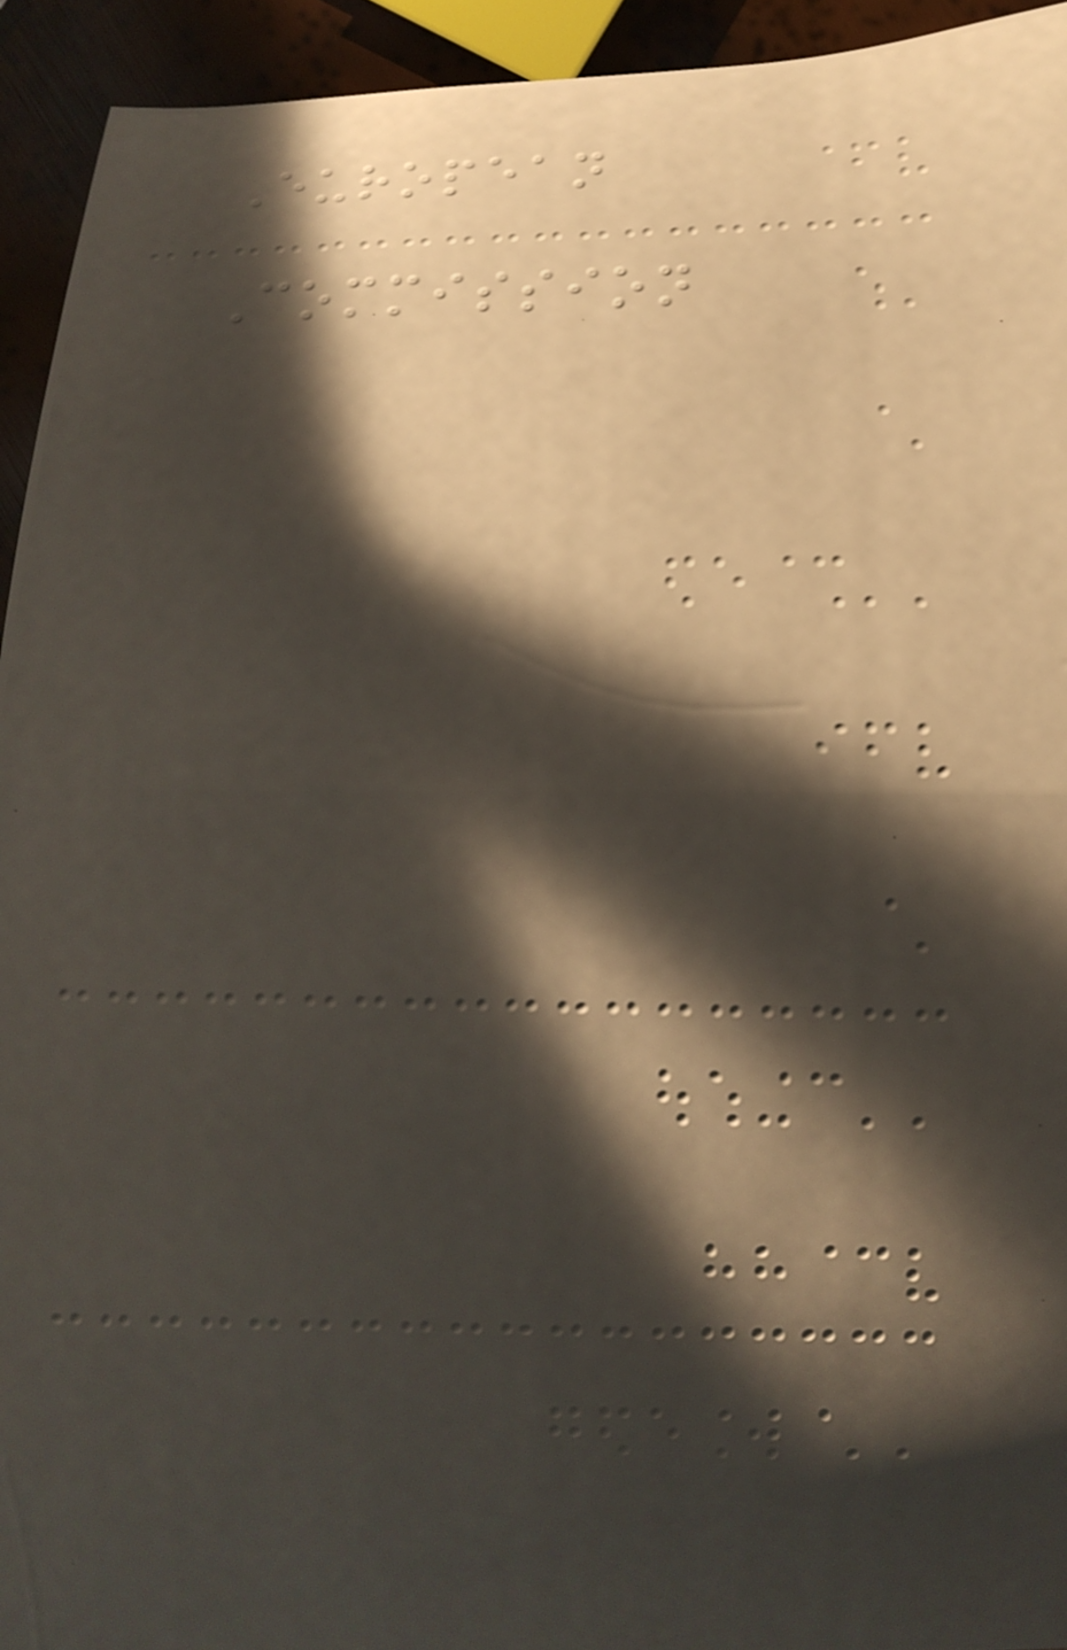European
Commission
